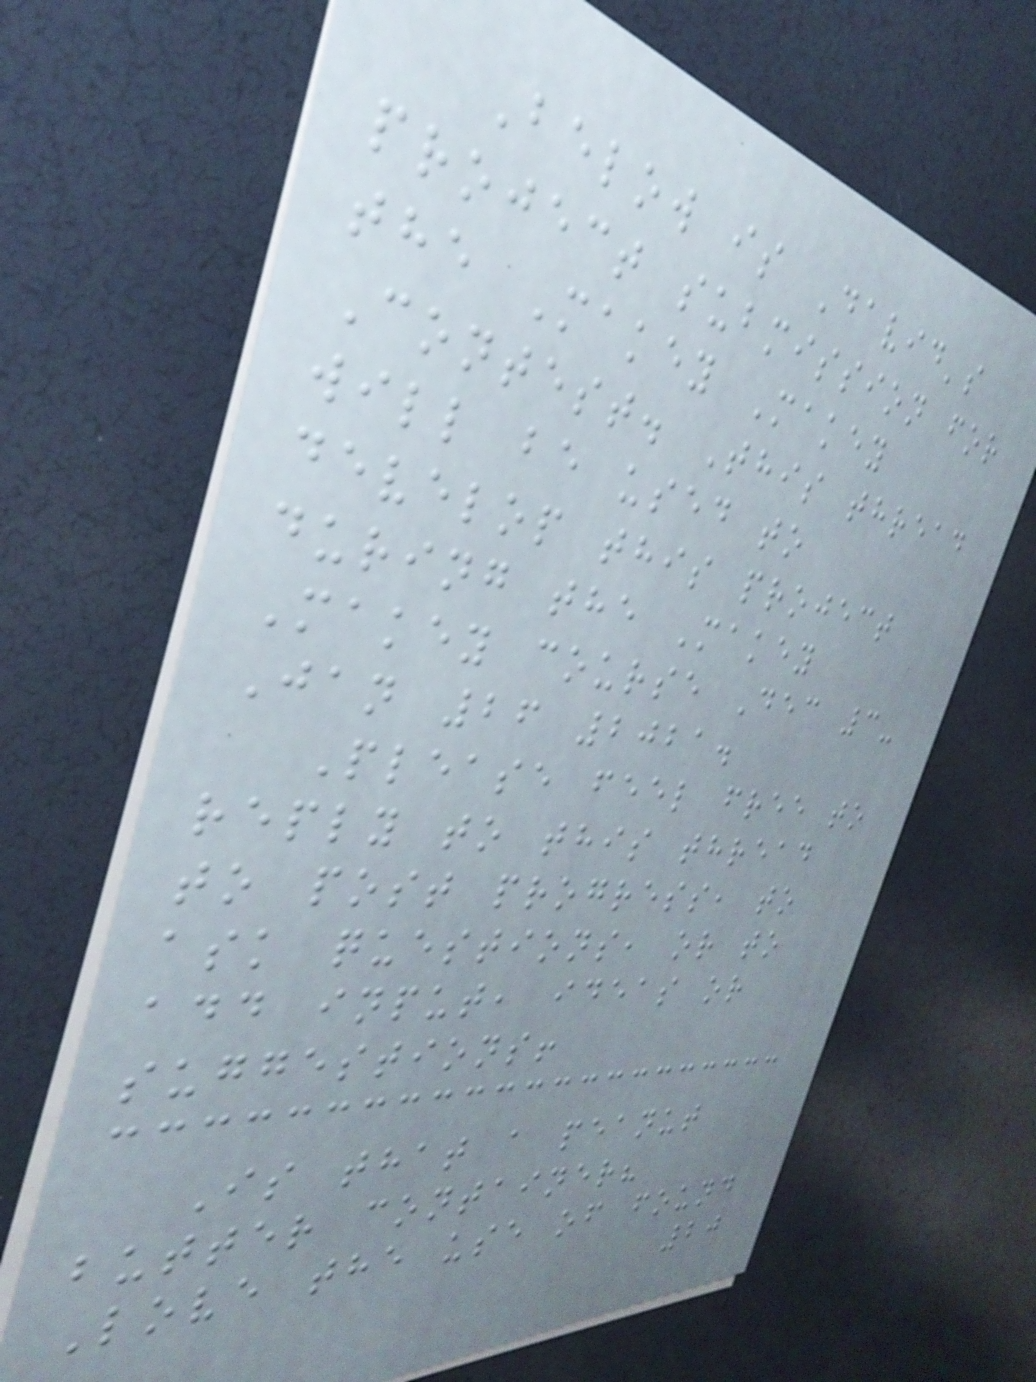Below is David's
project submission for
the Makey Makey
Contest. This thread
will be used to
develop this project
during the Makey
Makey course Dec 3-
Jan 26 2021.
Please feel free to
reply to this thread
to post progress, to
ask questions, or to
add input, ideas or
suggestions!
Is that a peanut
butter container?
Love the use of found
20
